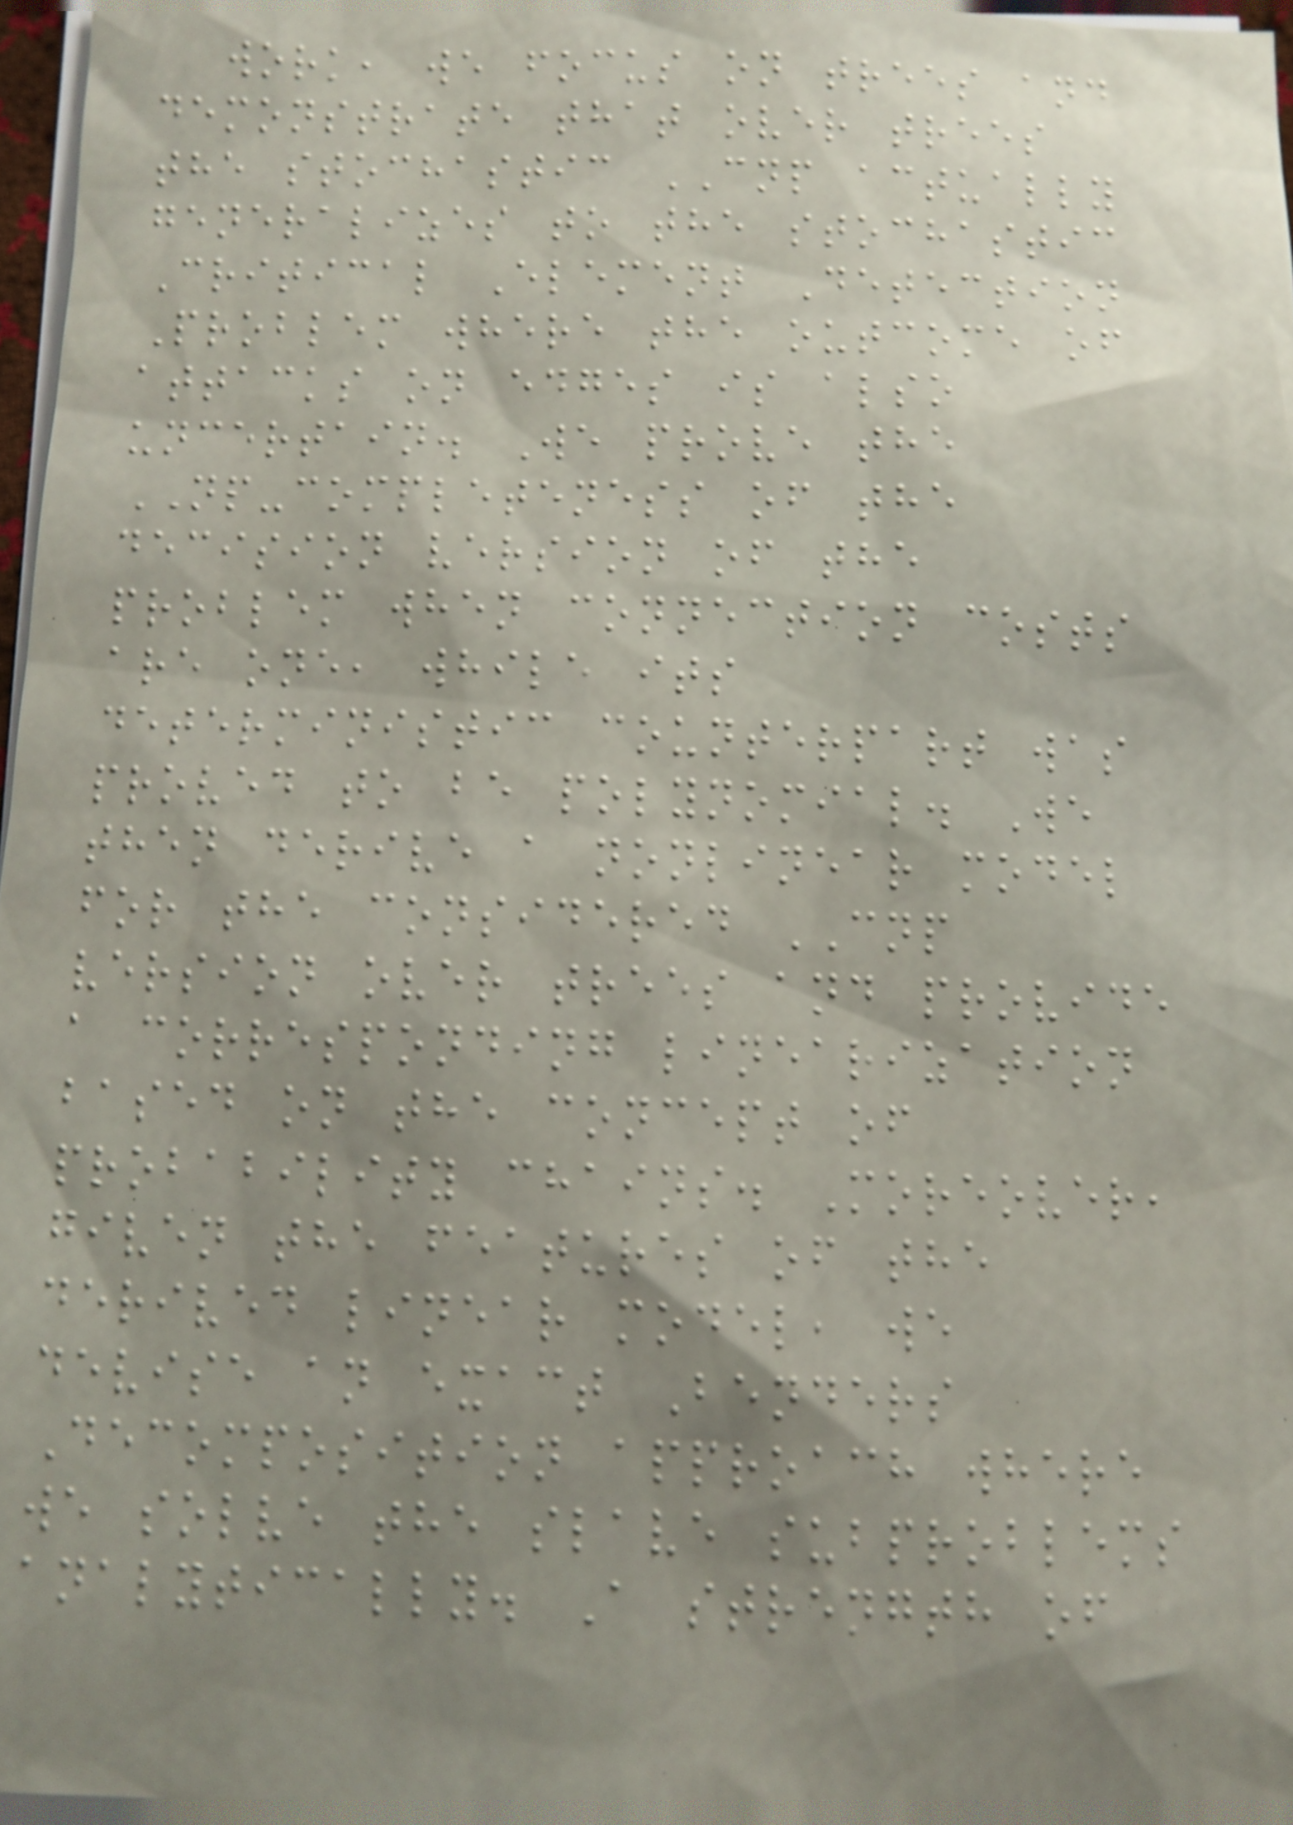work, we focus on trees and
demonstrate that over trees
the stochastic CNP actually
generalizes to the stochastic
Critical Element Detection
Problem where the outcome of
attacks on edges is also
uncertain. We prove the
NP-completeness of the
decision version of the
problem when connection costs
are one, while its
deterministic counterpart was
proved to be polynomial. We
then derive a nonlinear model
for the considered CNP
version over trees and provide
a corresponding linearization
based on the concept of
probability chains. Moreover,
given the features of the
derived linear model, we
devise an exact Benders
Decomposition approach where
we solve the slave subproblems
analytically. A strength of
